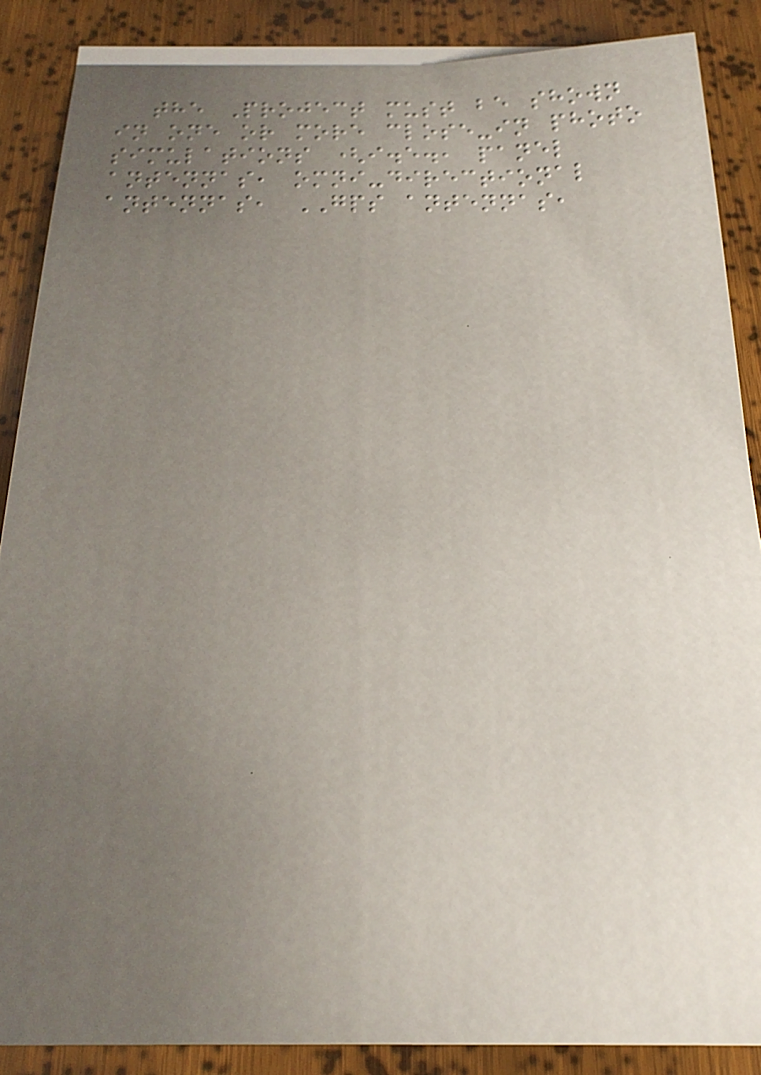the Project must be shown
in one or more close-in photo
simulations (i.e., panel
antennas, omni-directional
antennas, GPS antennas,
